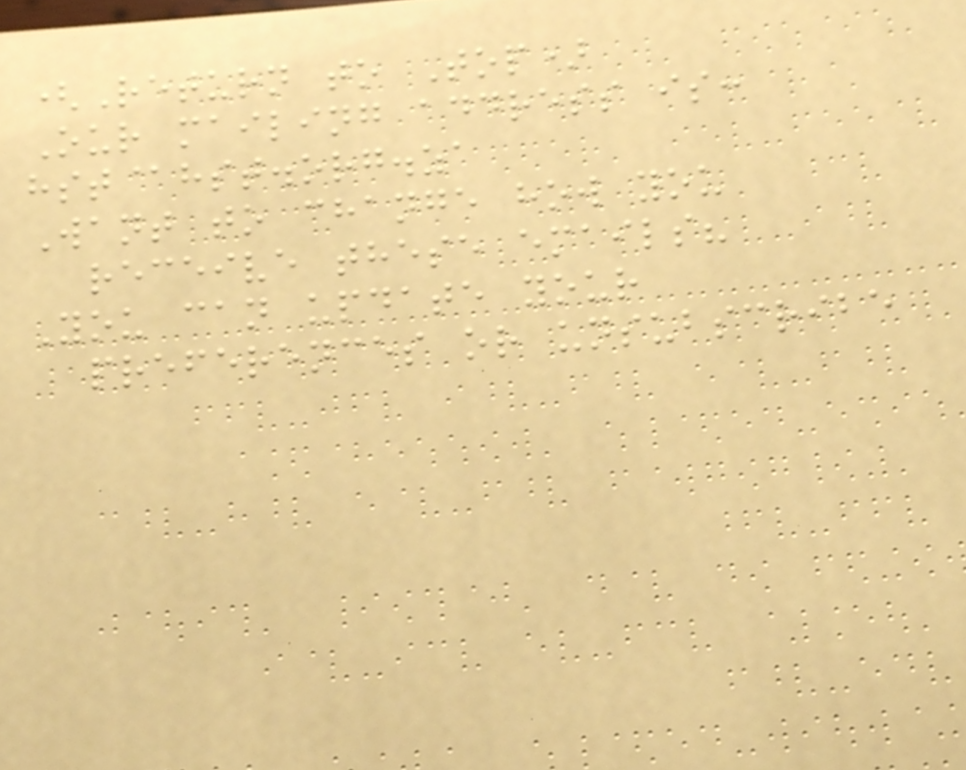(Return to Top)
Our mailing address is:
hst@hst.org.za
Want to change how you
receive these emails?
You can update your
preferences or unsubscribe
